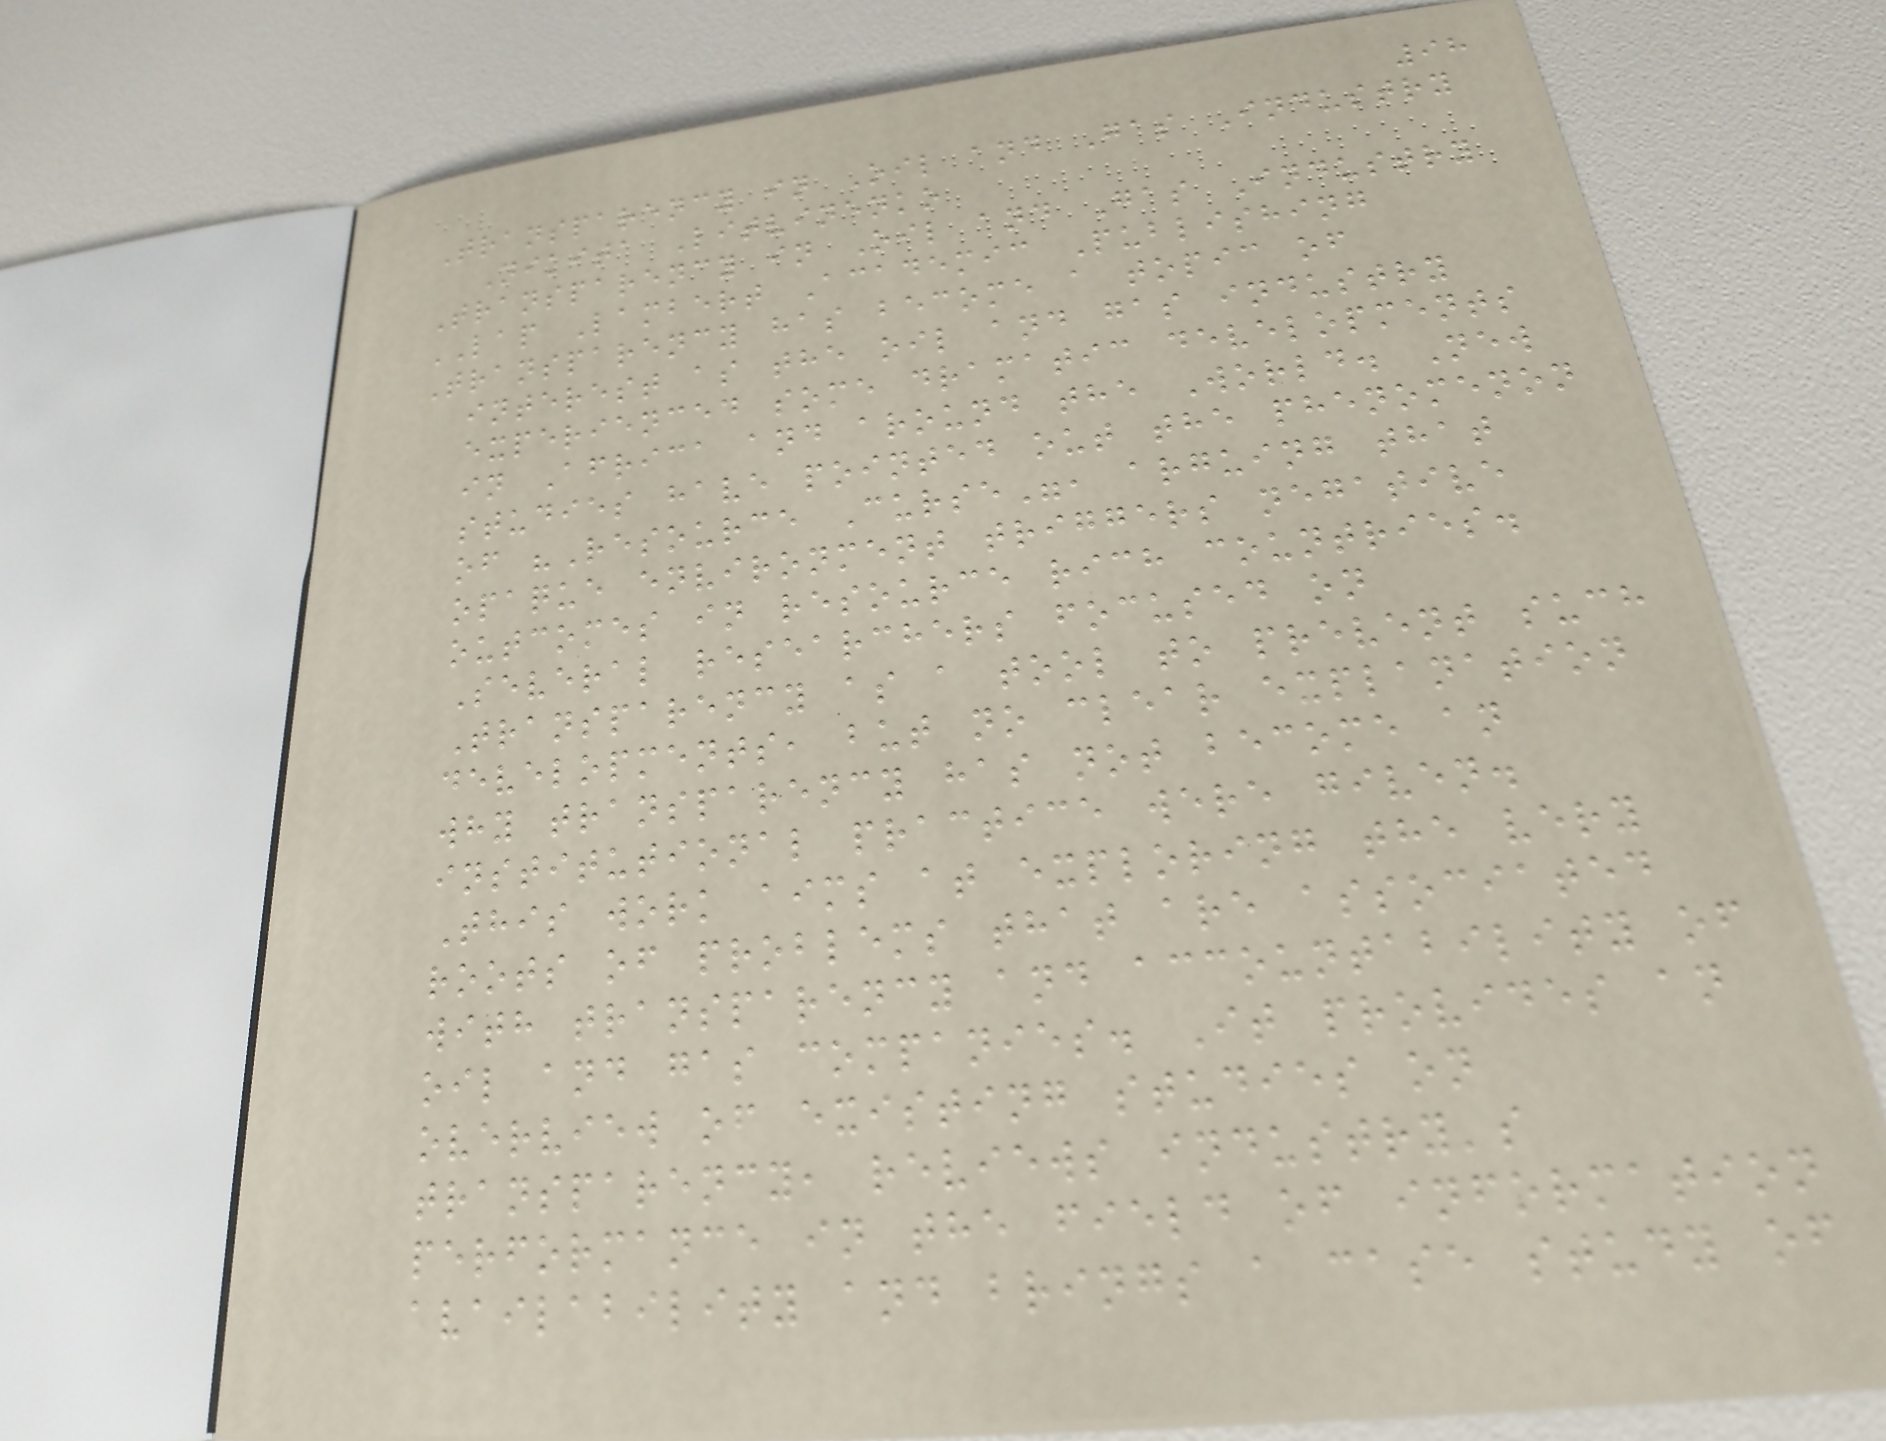98
Transparency in Oil and Gas Industry
Nikita Litvinenko
Transparency in Oil and Gas Industry
LAP Lambert Academic Publishing
Transparency has become a topic of
interest as the oil and gas industry
experienced some dramatic developments
in Africa and around the World. New
studies have pointed out the phenomenon
of "Resource Curse", arguing that
opaque environment triggers negative
outcomes in resource rich countries.
Several researchers focused on
Transparency as a tool to prevent such
developments, but no clear explanation
why transparency has not become an
institutional practice were given.
This work aims at exploring the very
roots of problems that are associated
with transparency and accountability of
oil and gas companies. It provides an
overview of existing studies on
transparency, reviews industry's
performance in the field of information
availability and brings a case study of
